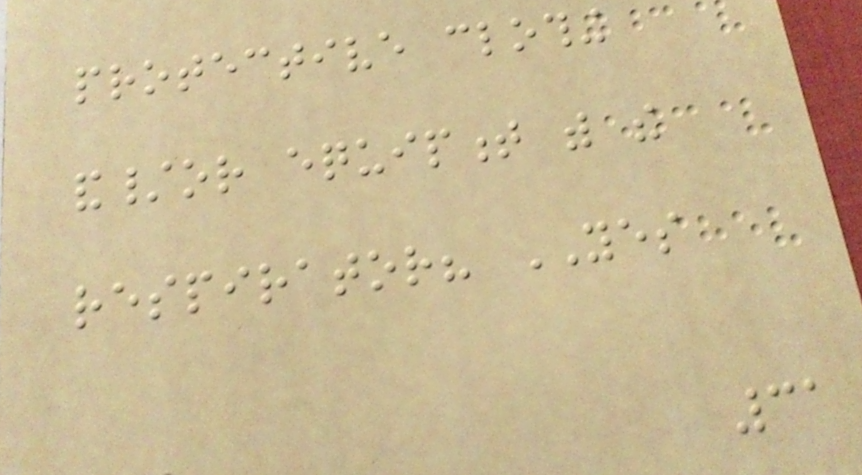protective clothing
and/or equipment with the
respirator? YES
31
